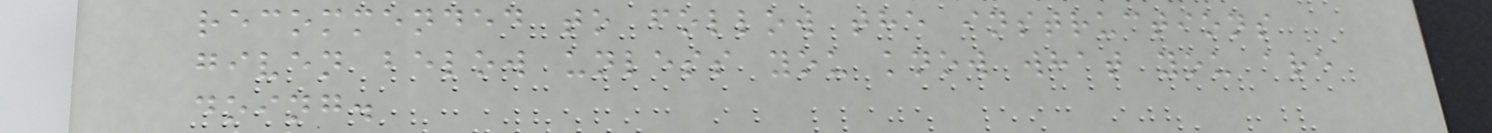recommended to follow the instructions
given below unless you know what you are
doing.
